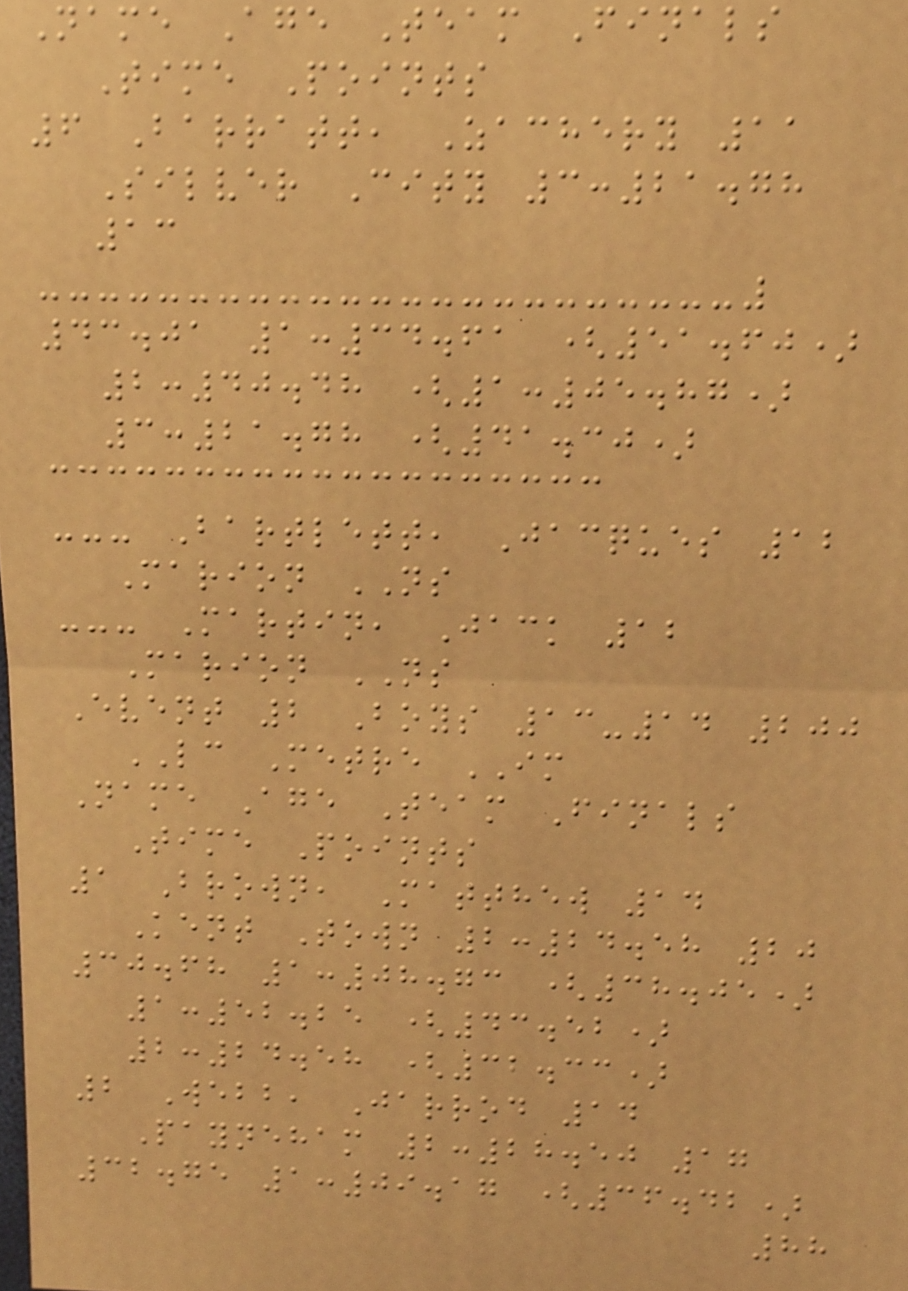Name Age Team Finals
Time Points
6 Barratt, Zachery 11
Silver City 3:21.78
13
43.01 1:34.61 (51.60)
2:40.48 (1:05.87)
3:21.78 (41.30)
--- Bartlett, Jacques 12
Marion NS
--- Martin, Jack 12
Marion NS
Event 2 Boys 13-14 200
LC Metre IM
Name Age Team Finals
Time Points
1 Brown, Matthew 14
Kent Town 2:24.58 20
30.68 1:08.73 (38.05)
1:52.25 (43.52)
2:24.58 (32.33)
2 Webb, Jarrod 14
Payneham 2:28.50 17
32.75 1:09.17 (36.42)
88
